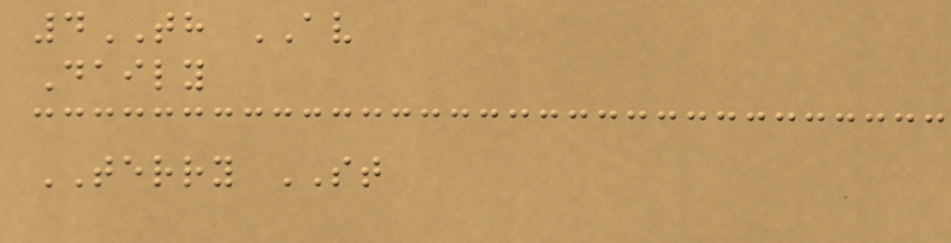4TH AV
Daily
TERRY ST
